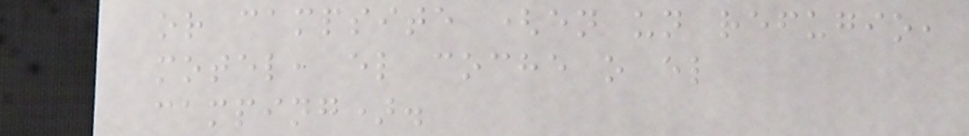or campsite (en un refugio,
motel, el coche o el
camping).
